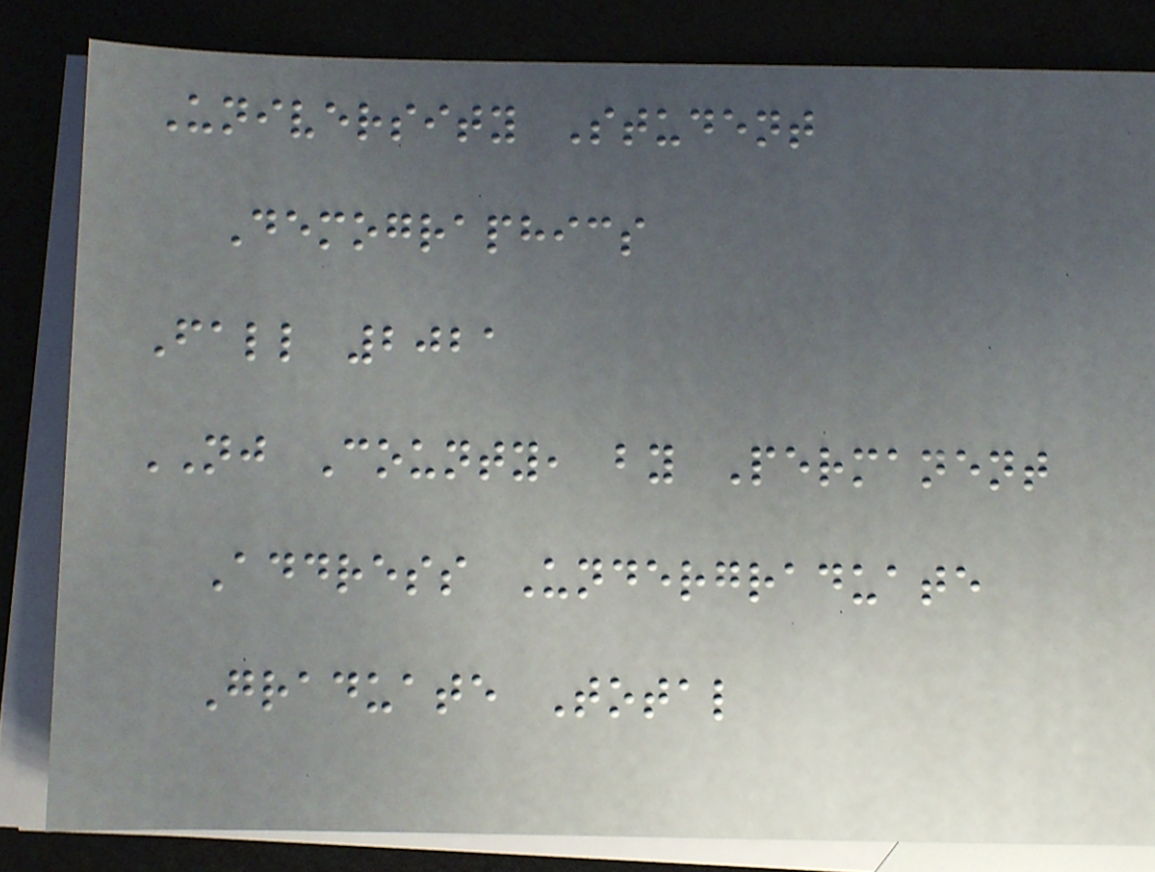University Student
Demographics
Fall 2021
NJ County, by Permanent
Address Undergraduate
Graduate Total
